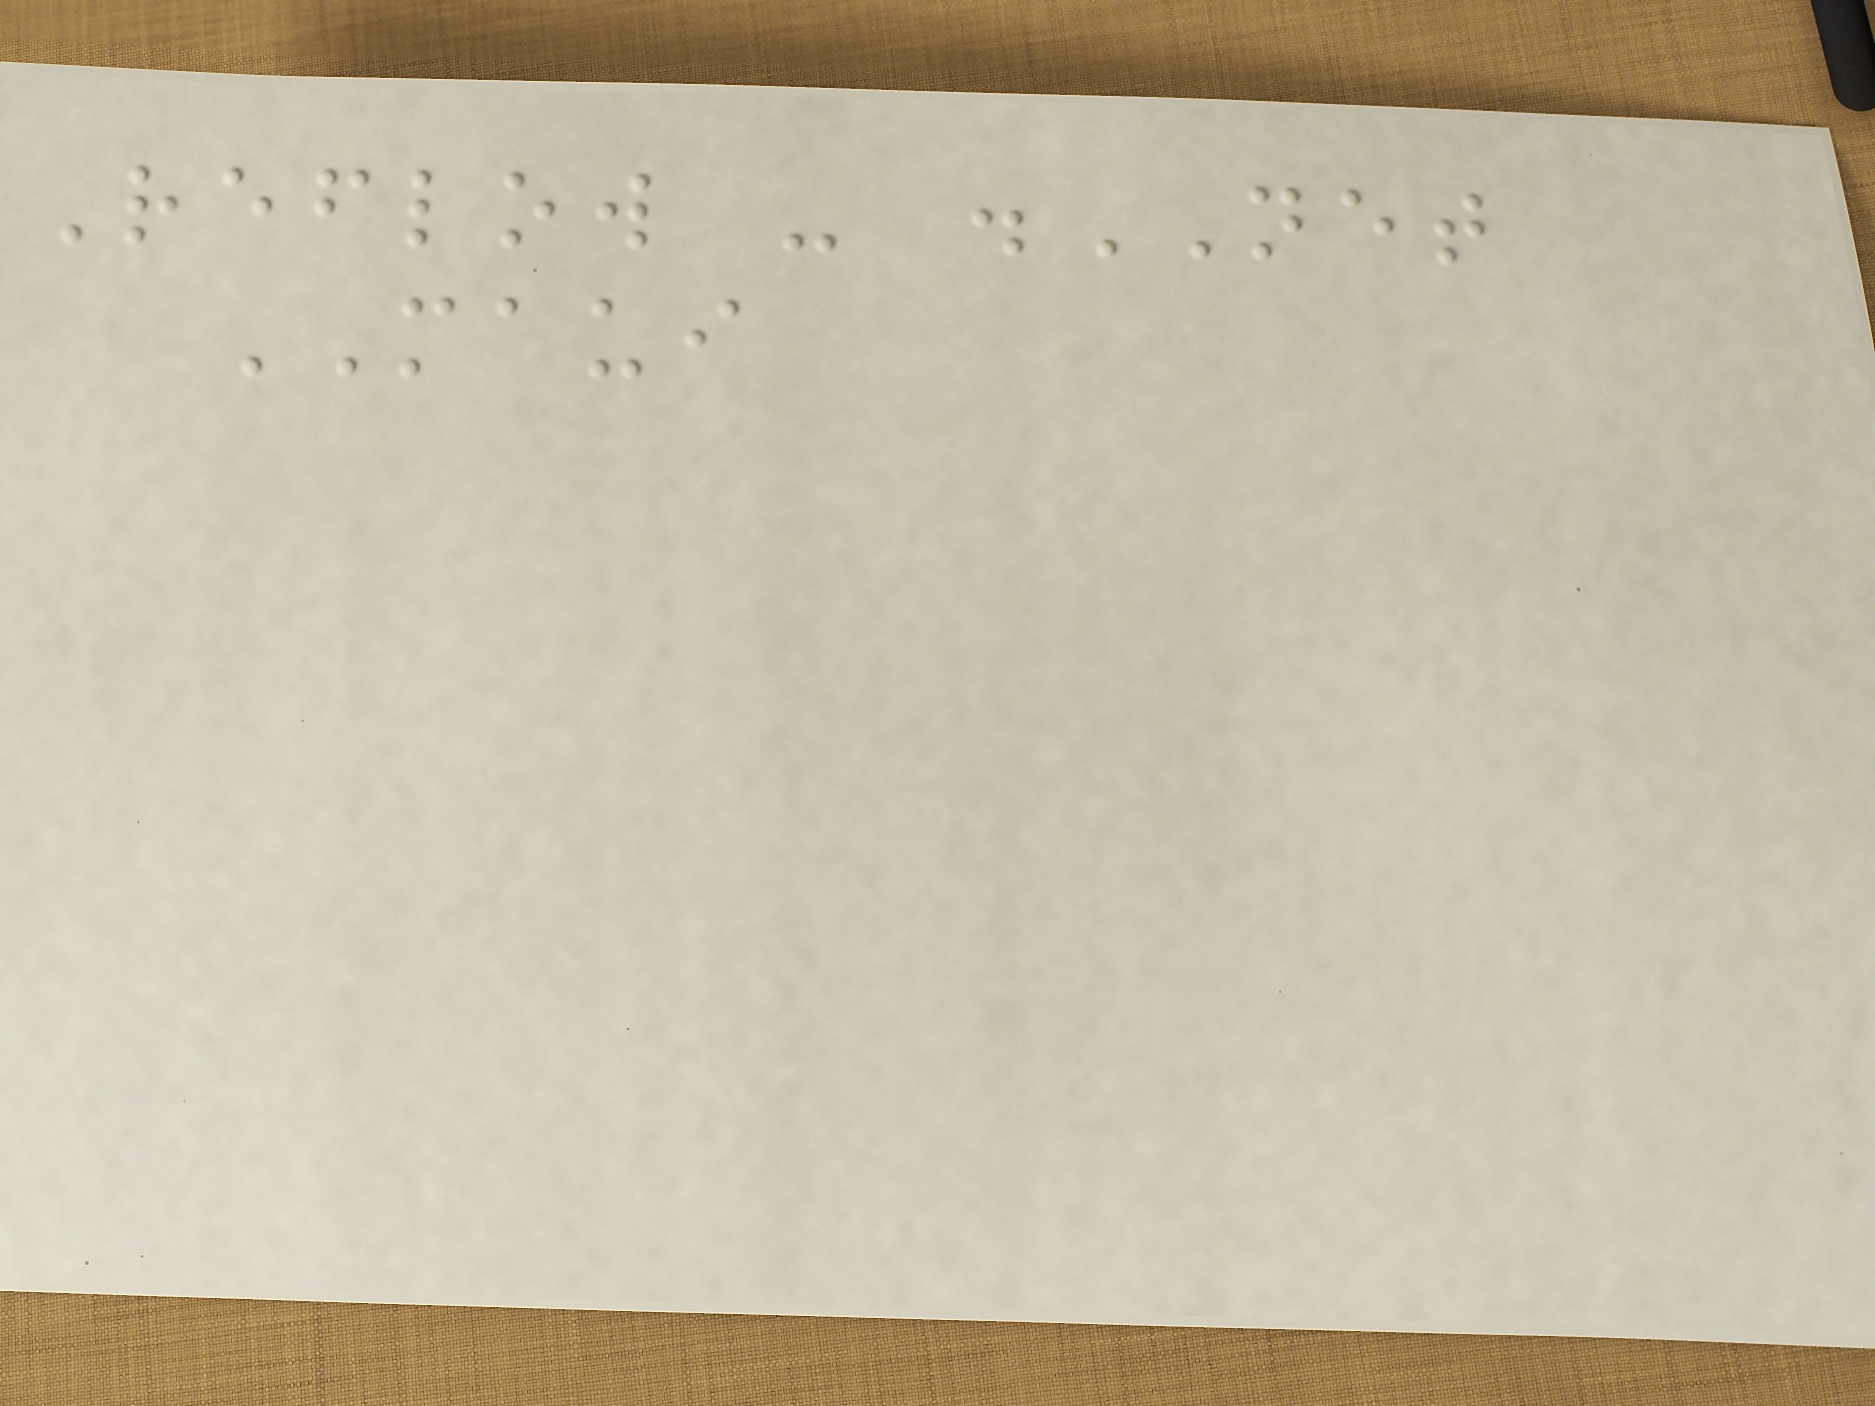Reflow - .NET
MAUI
